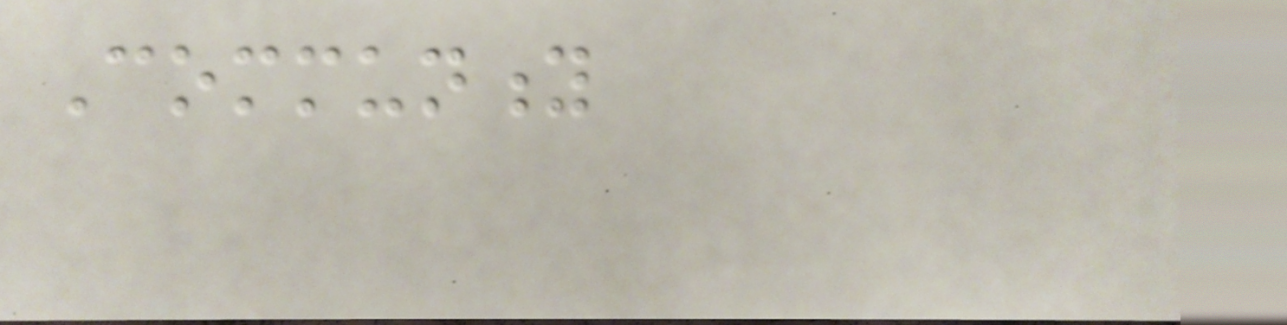Community
